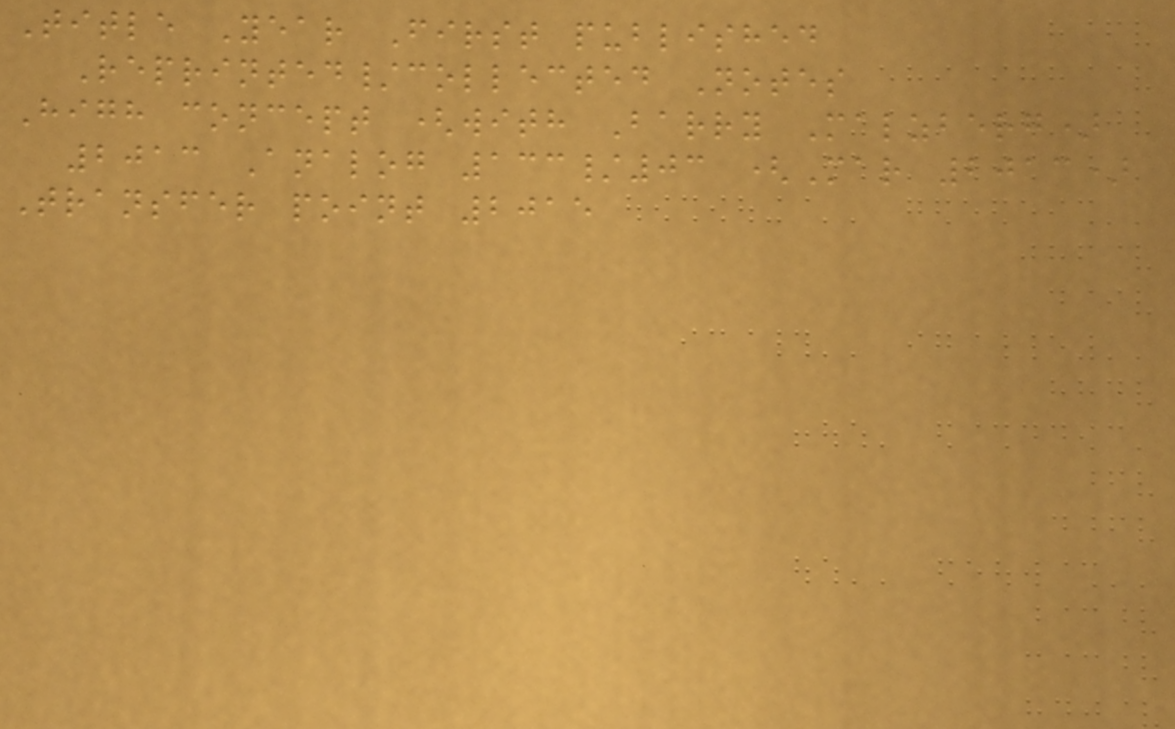Title Year First published
Reprinted/collected Notes
High concept (with Barry Malzberg)
2013 Analog 133/03 (Mar 2013)
Transfer point 2015
